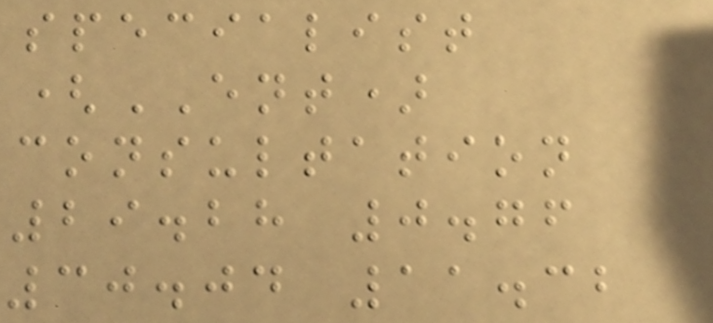specialist
(ENT)
consultation
29.28 0.76
30.04 11.32
